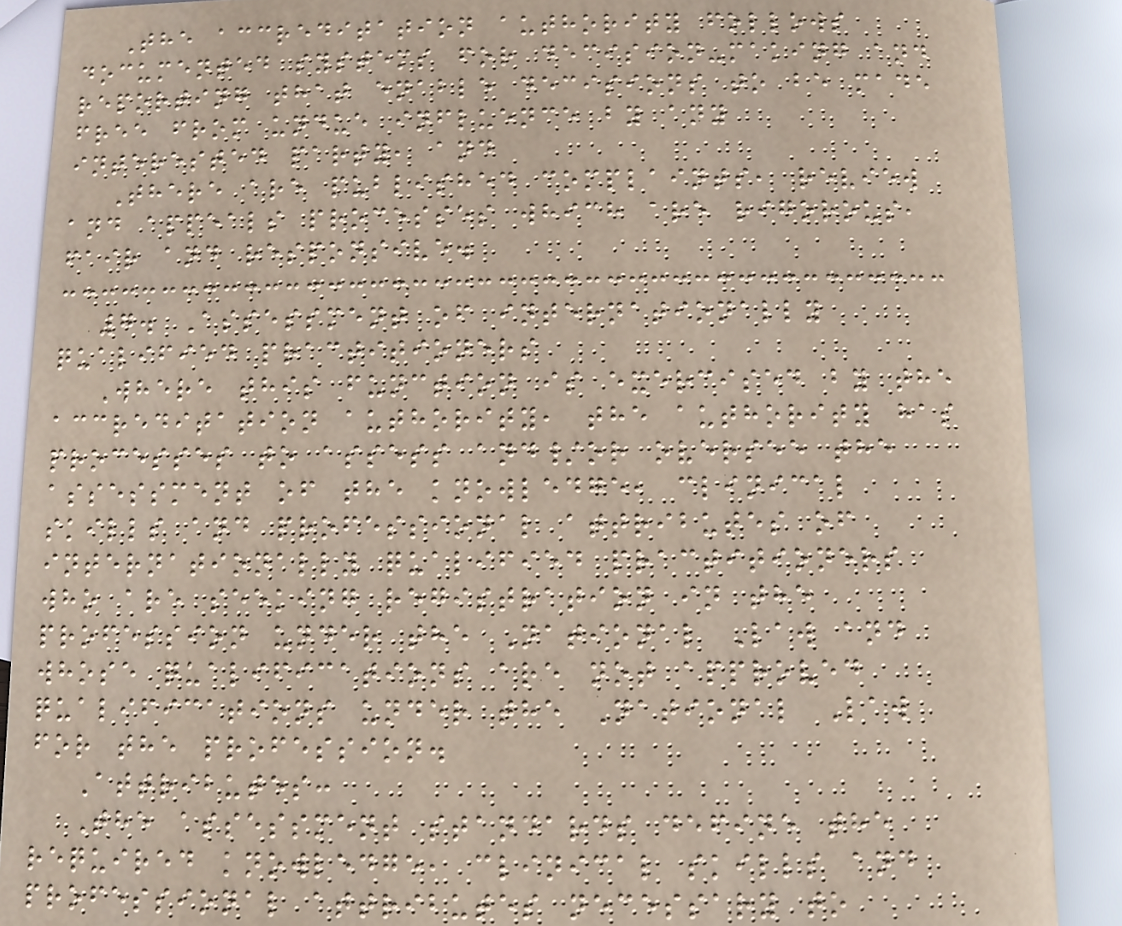The accreditation authority follows
documented systems for decision-making and
reporting that enable decisions to be made
free from undue influence by any
interested party, and
There are published complaints, review
and appeals processes which are rigorous,
fair and responsive.
7. Assessment of internationally
qualified practitioners
Where this function is exercised by the
accreditation authority, the authority has
processes to assess and/or oversee the
assessment of the knowledge, clinical
skills and professional attributes of
internationally qualified practitioners
who are seeking registration in the
profession under the National Law and
whose qualifications are not approved
qualifications under the National Law
for the profession.
Attributes:
The assessment standards define the
required knowledge, clinical skills and
professional attributes necessary to
